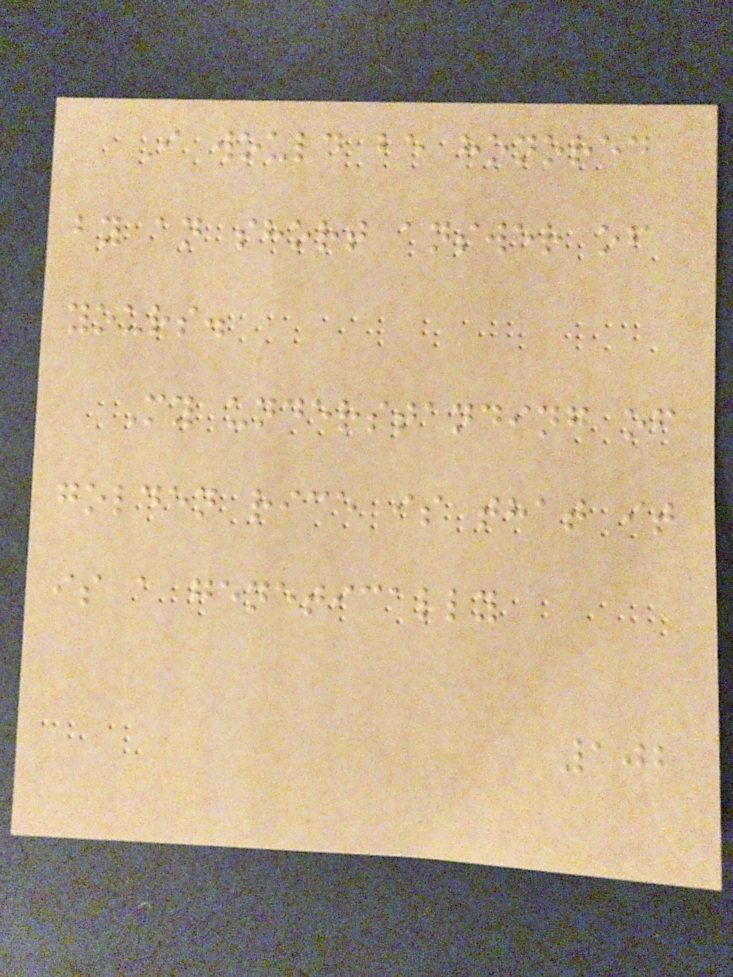I would be honored
by an short answer of
yours.
My understanding of
golden rice is that it
is a genetically
102
